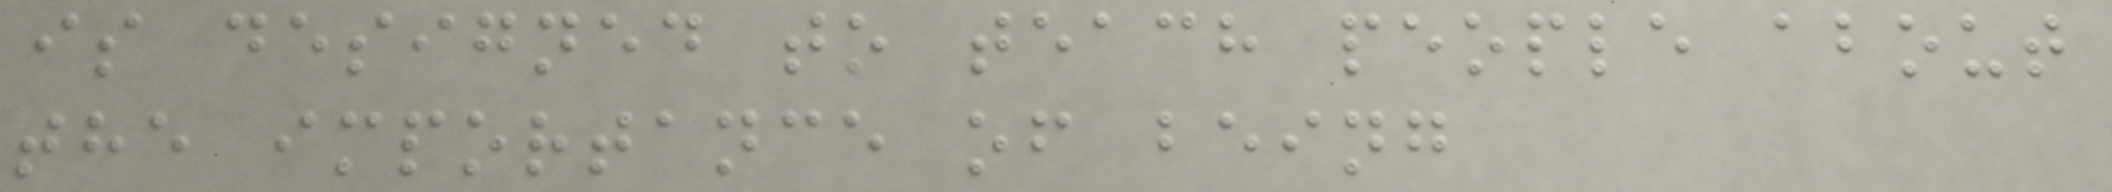is designed to teach people about
the importance of being
